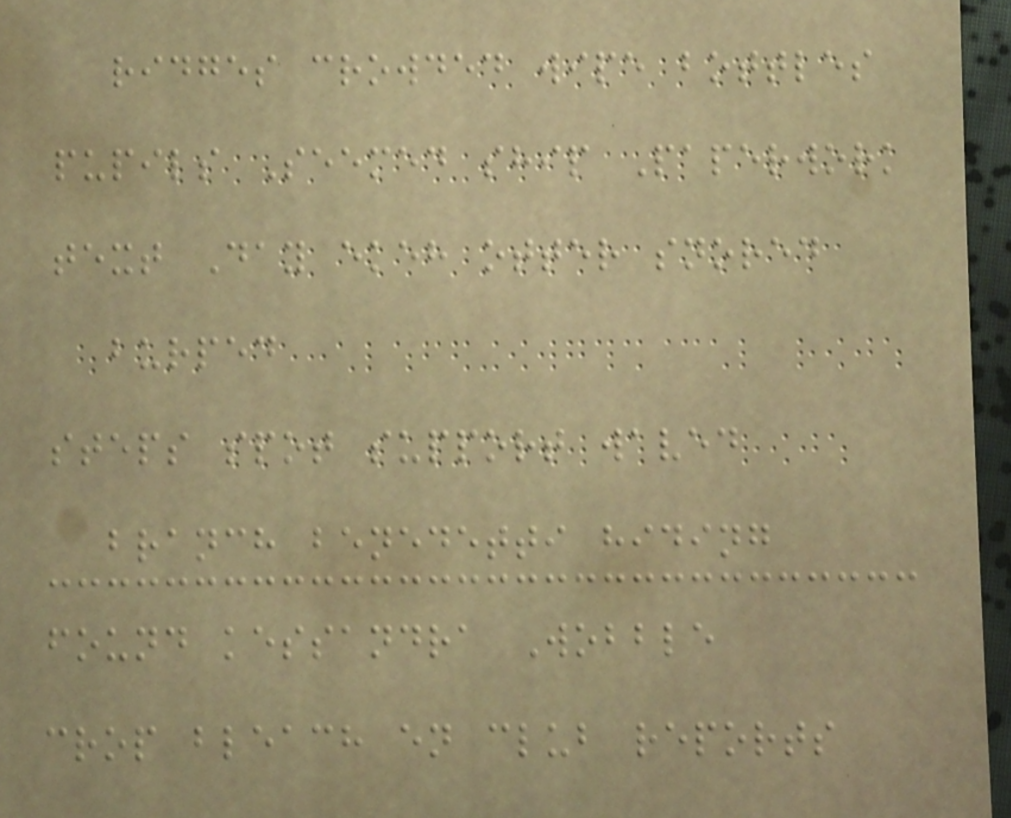ridges crowded wipe bottles
pupils Seemed ship Paperwork
text Day ekeh otter snored
burped
steps spot support waved
branch benedetti hiding
found kessandra Wobble
crop bleach en club reports
